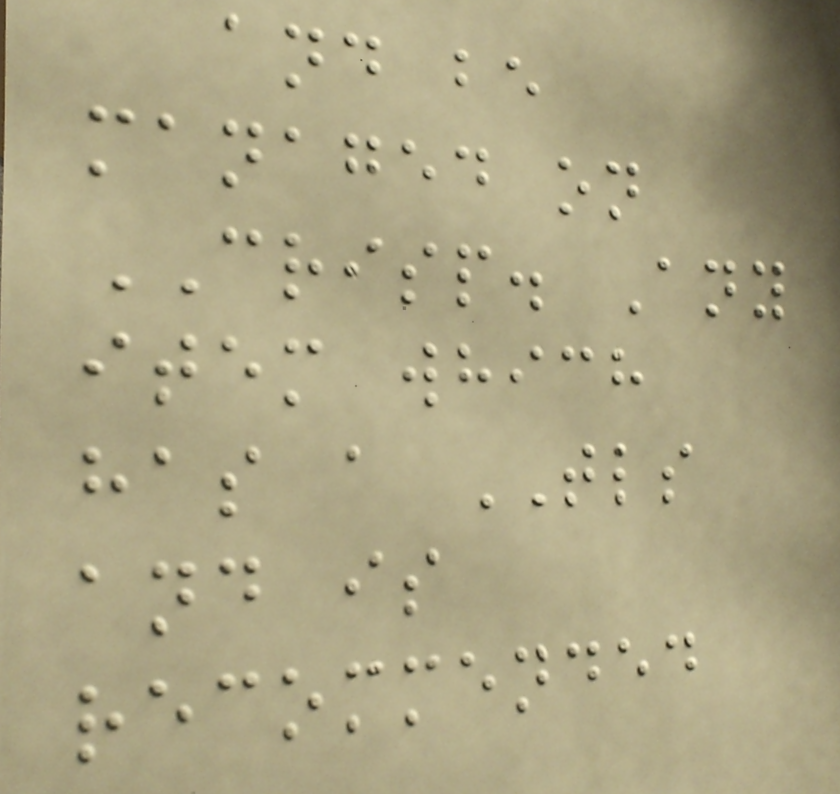and be
managed on
CRISP. Any
item which
has a TLS
and is
recommended
